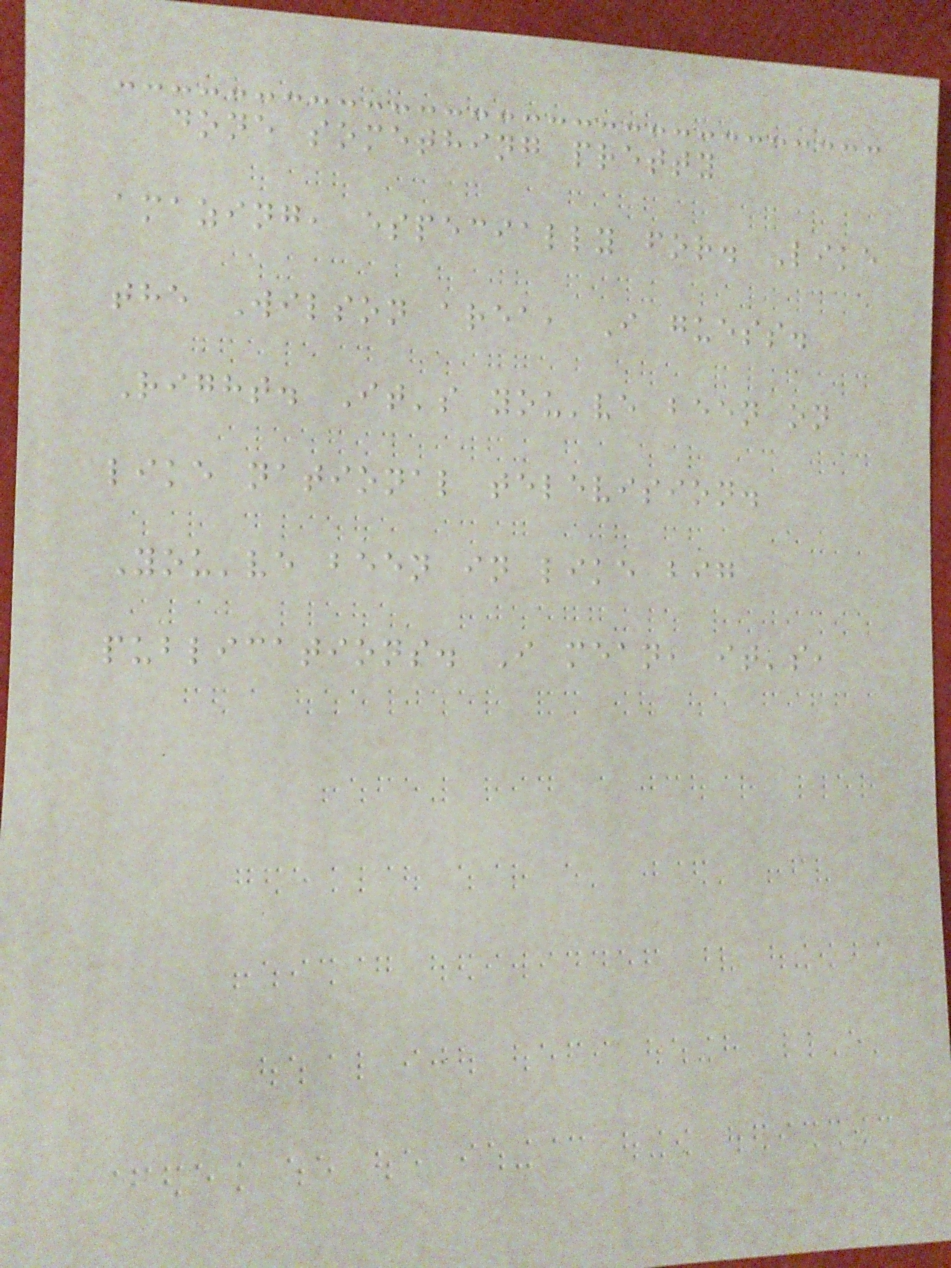done something pretty
amazing, especially for. Like
the Wilson area, I guess.
Right. It's you've been on
like national television.
You've been in like big
publications. I mean, it's,
